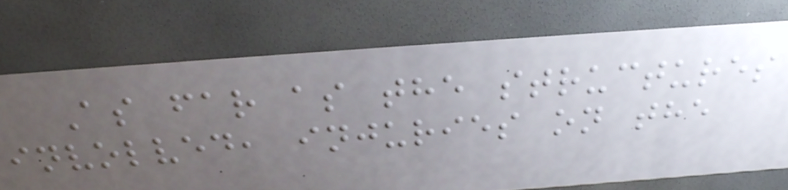As far as the structures
involved, injuries on the
